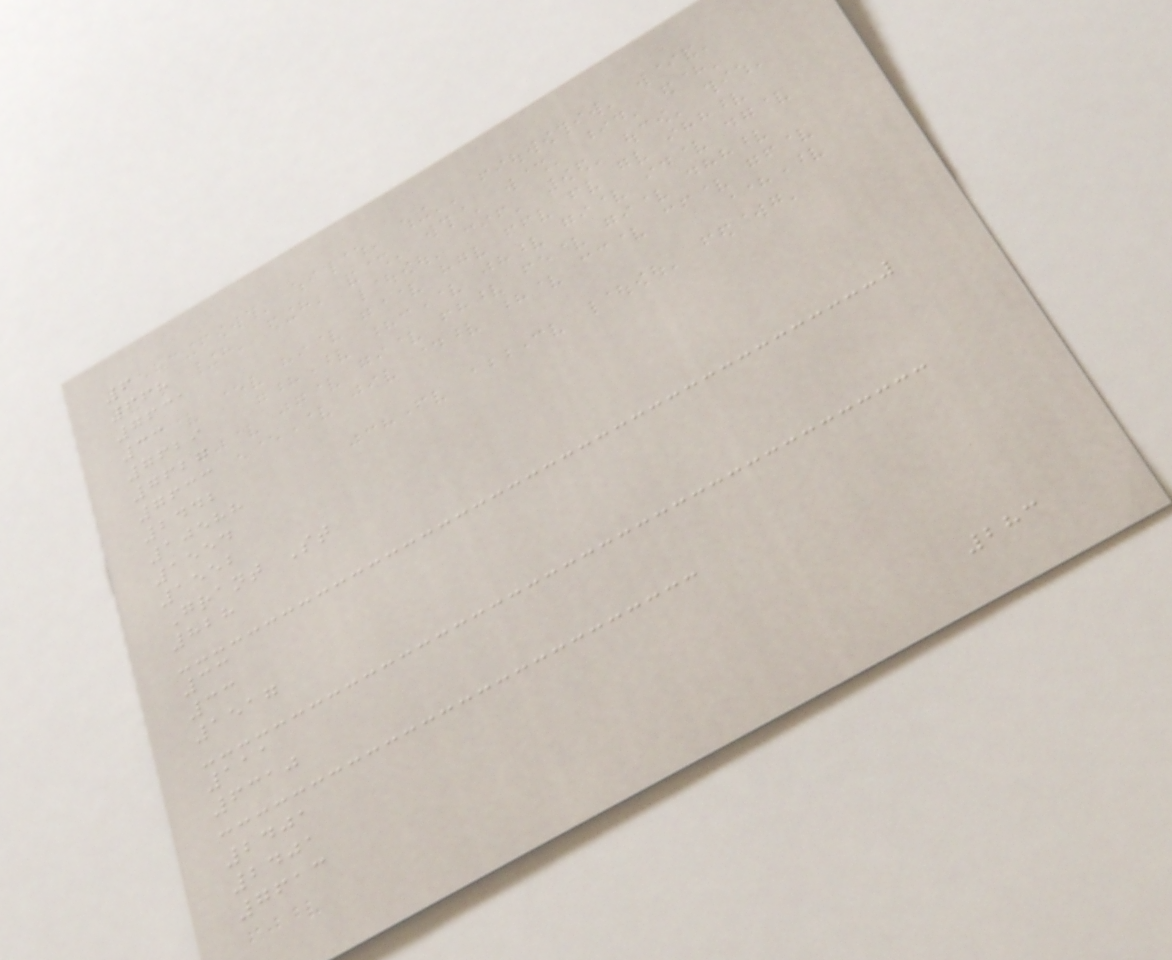6
668
7631
33
7629
7627
7633
2442
10588
1554
1552
Grant St
828
33
33
1517
111
6310
2401
2401
7613
283
